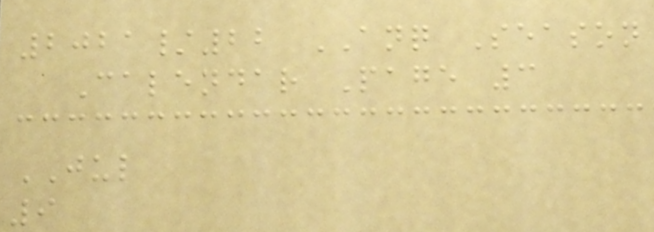2021/22 ANQ Season
Calendar Page 3
JUL
9
